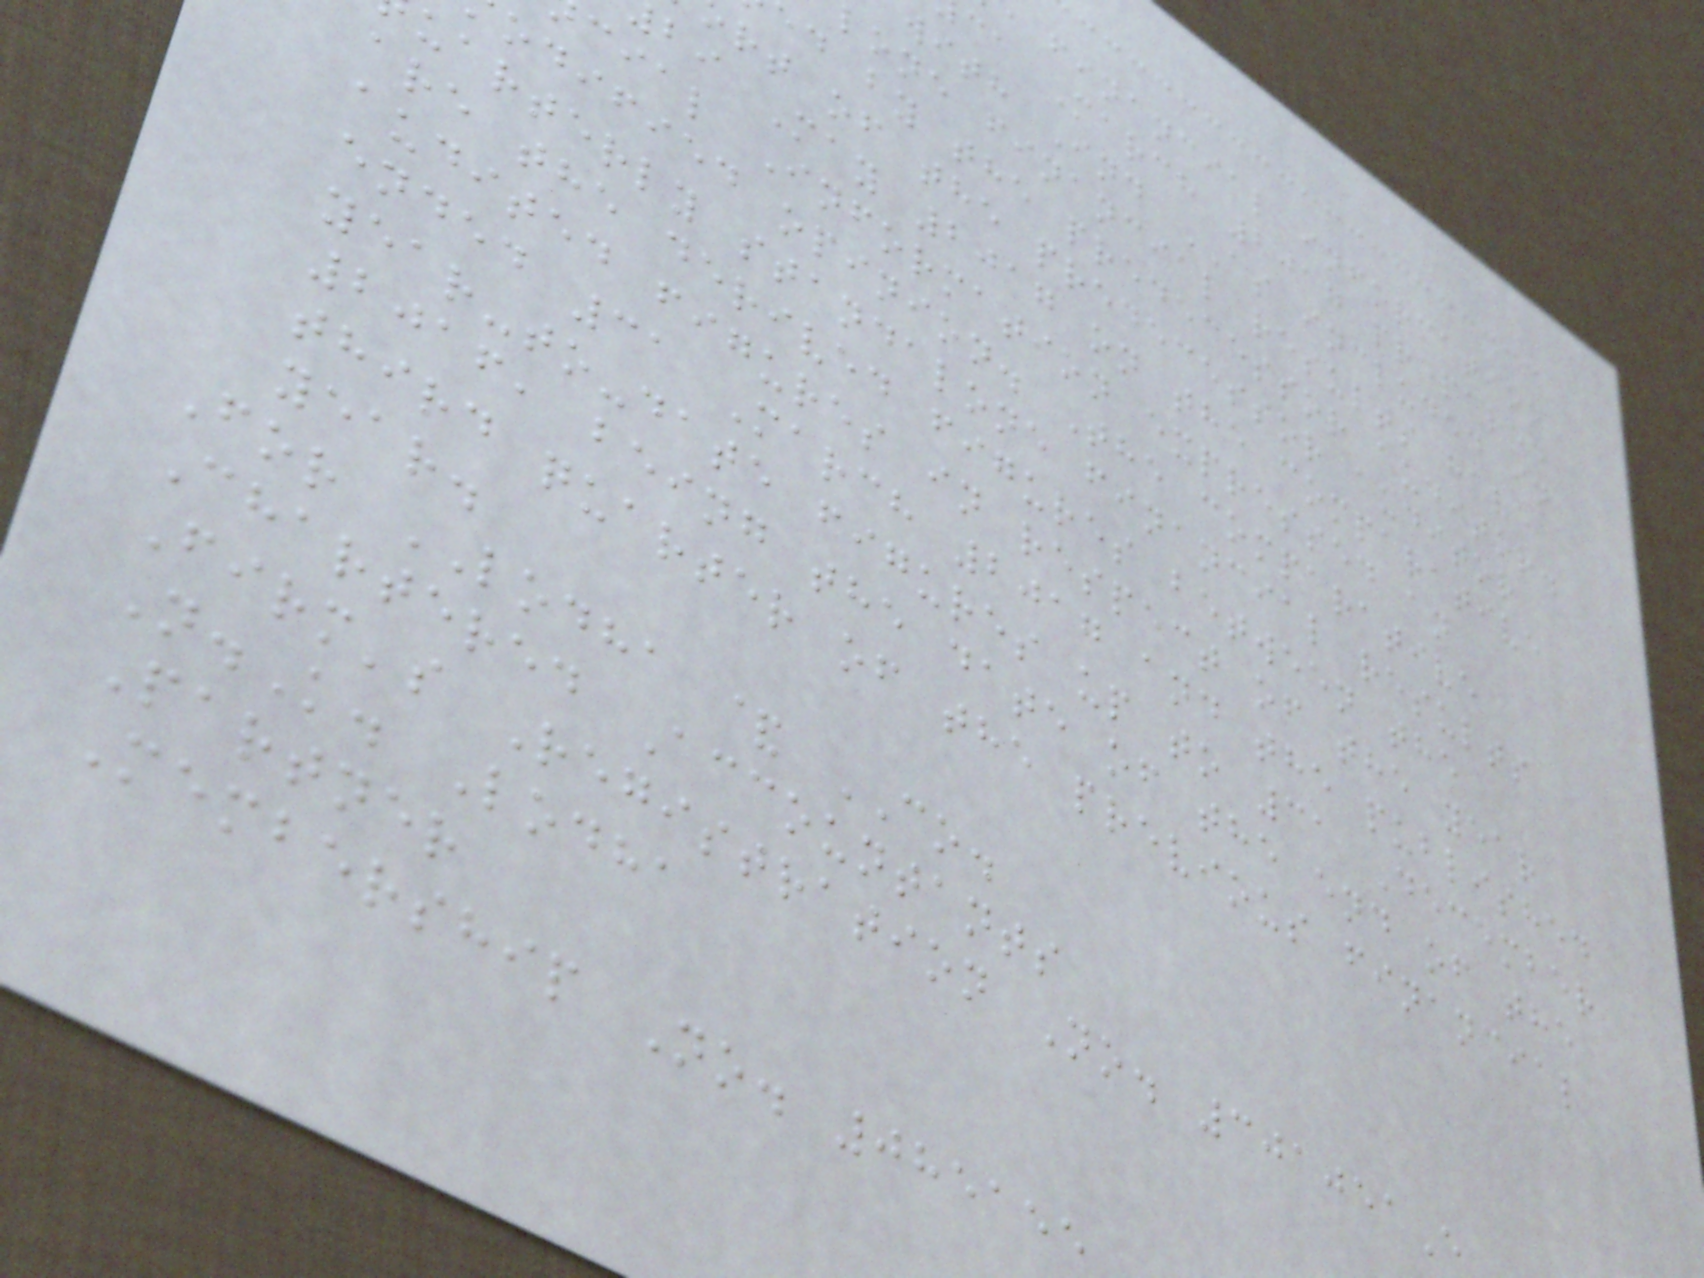financial information
ca March 2017 prepared
with Ind AS included in
lone financial results have
d by the predecessor auditor.
rt of the predecessor auditor
bi May 2017 on the comparative
cial Information expressed an
odified opinion. The comparative
uarterly standalone financial results
are the derived figures between the
audited figures in respect of the year
ended 31 March 2017 and the published
year-to-date figures up to 31 December
2016, being the date of the end of the
third quarter of the previous financial
year.
For LODHA & CO.
Chartered Accountants
Firm's Registration No. 301051E
N.K. Lodha
Partner
Membership No. 085155
